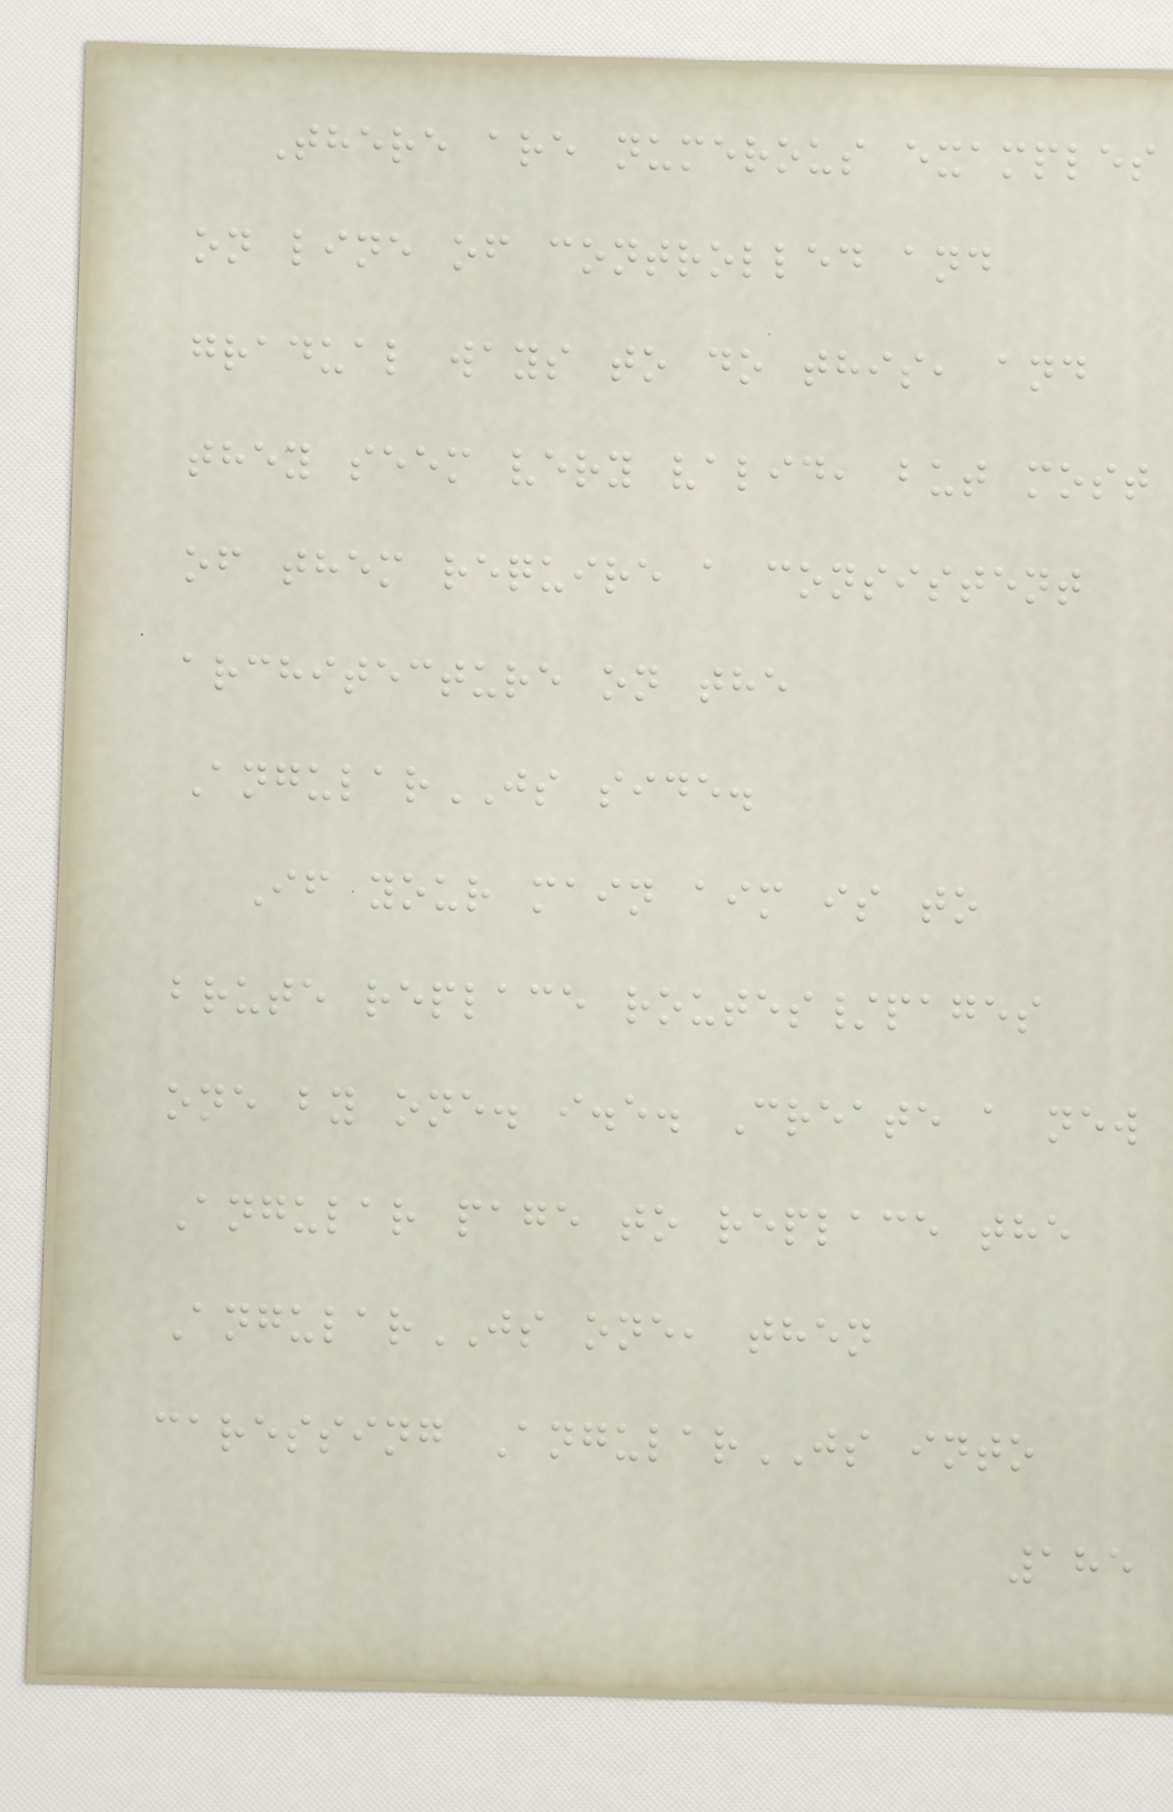There are numerous examples
on line of controlled and
gradual ways to do this, and
they seem very valid, but most
of them require a consistent
architecture on the
AngularJS side.
If your main aim is to
brute replace routes/pages
one by one. i.e. Create a new
Angular page to replace the
AngularJS one, then
caressing AngularJS into
185
